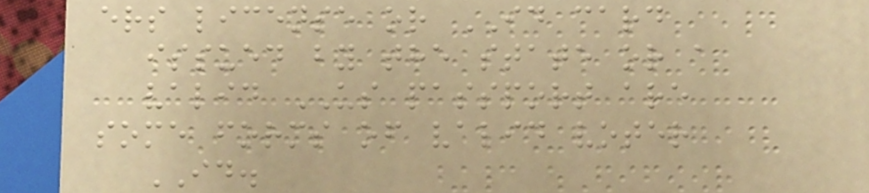ers license or ID card
issued by the state or a
valid US passport are
some forms of valid voter
ID.
